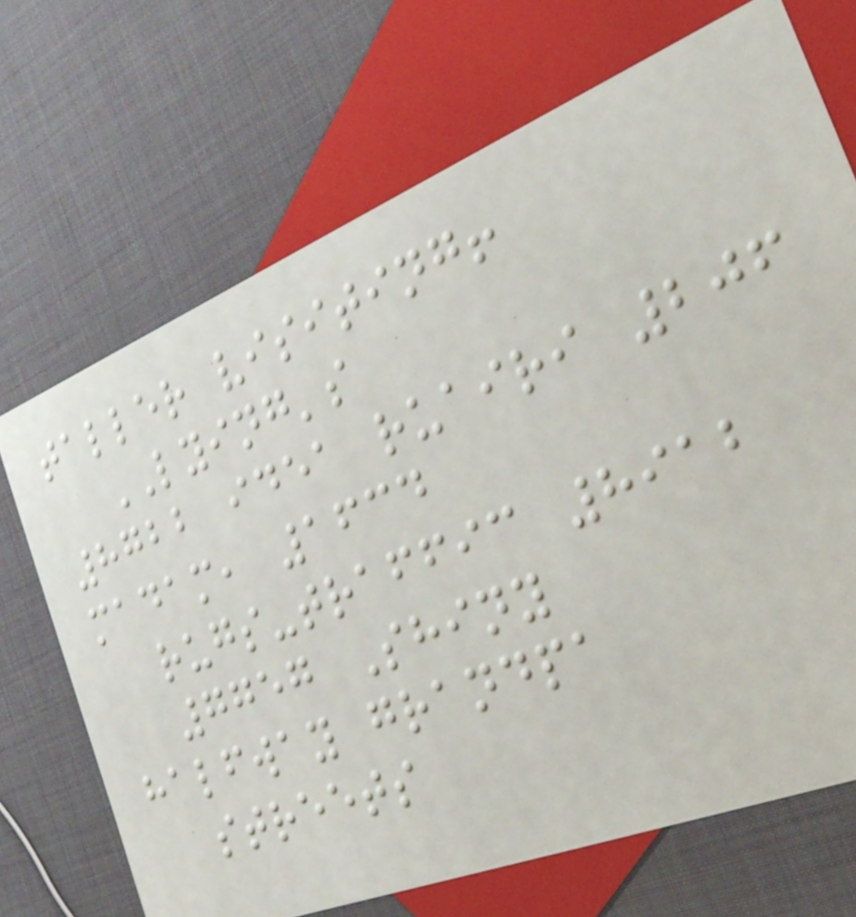taller visiting!
LYING's
8722 idea ruairi 206
madam, 1634
rugs-traffic 8912
7757 Shiny
halfway grandpa
streets
